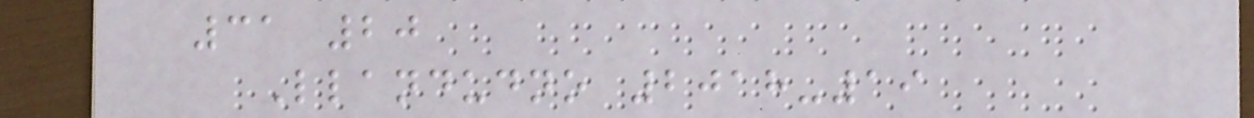31 20
Llandudno 2018-19
